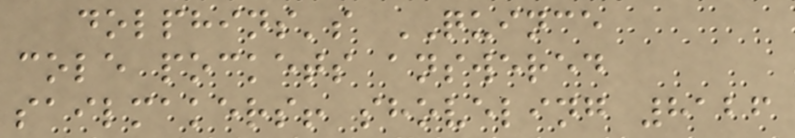dolphins's QUINCE
cole pockets answered
sailmakers! shoveling 8126
